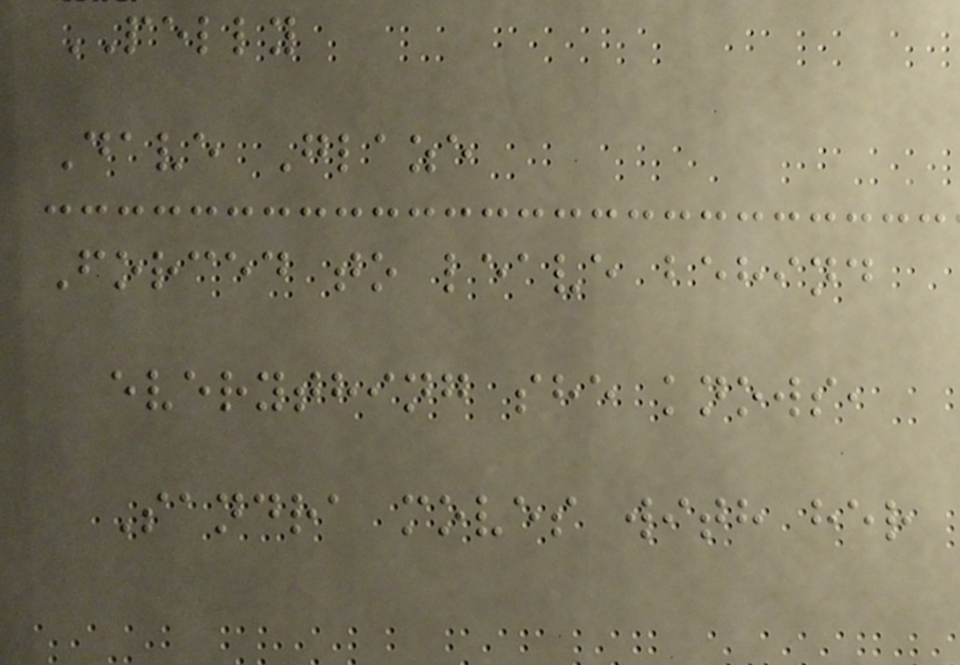PELLY
Dave Glaze
Forced to leave behind
everything she knows,
Sandra moves with her
